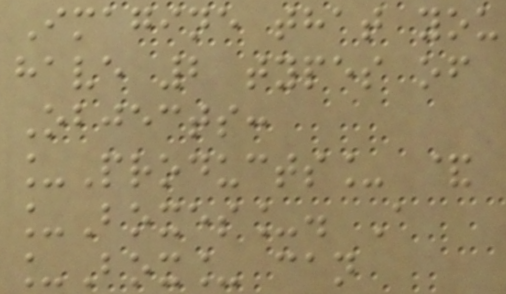Imagine that you
have 2 types of
Objects:
_Products_ &
_Boxes_. A
_Box_ can
